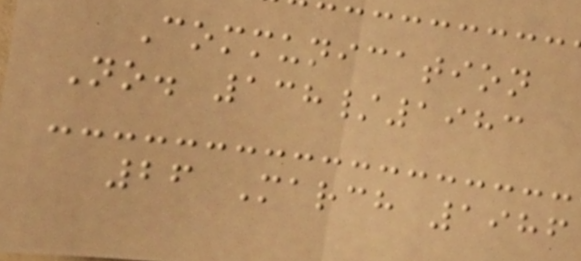Communication
No. 138/1983
26 March 1986
